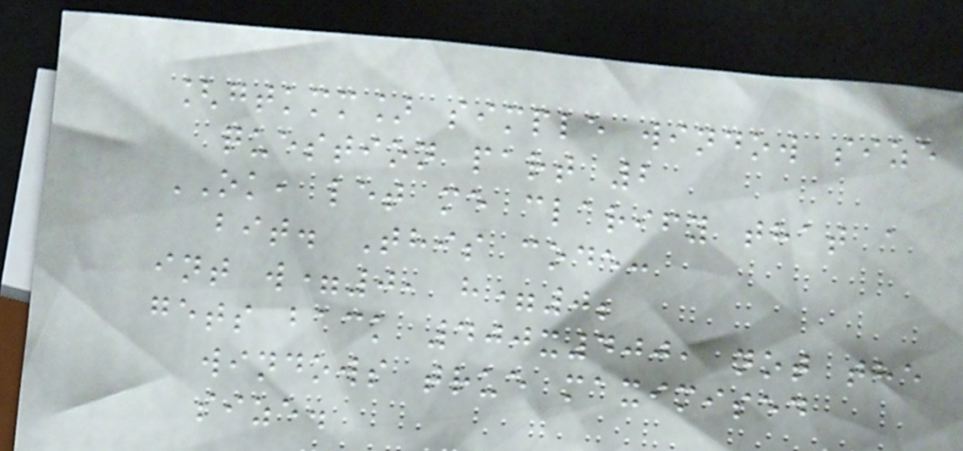[gtkmm] simple window size
question part 2
OK, let me clarify that a
bit. This code:
int w=0, h=0;
gets back 400x400, not the
windows true maximised
size.
